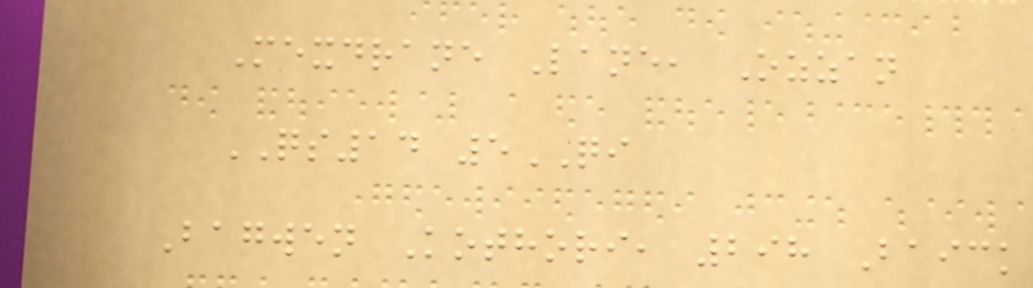Mexdrane Lane, Ozzan
QS14 5QI
Bagwen Kothori, 298 Baick
